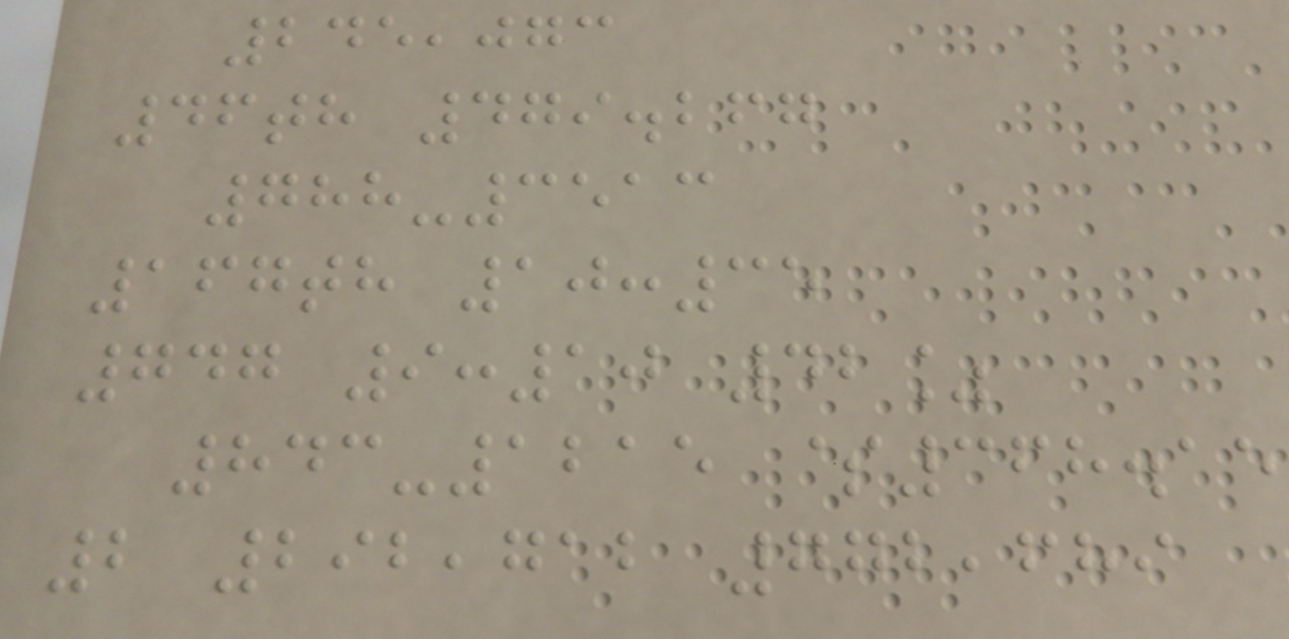245,073
46th 479.267
788-3513
167th 10:35
747 9:10 42%
843-1215 $368.15
2 292,712 772,689
